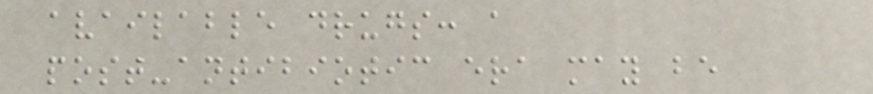available drugs: a
post-antibiotic era may be
